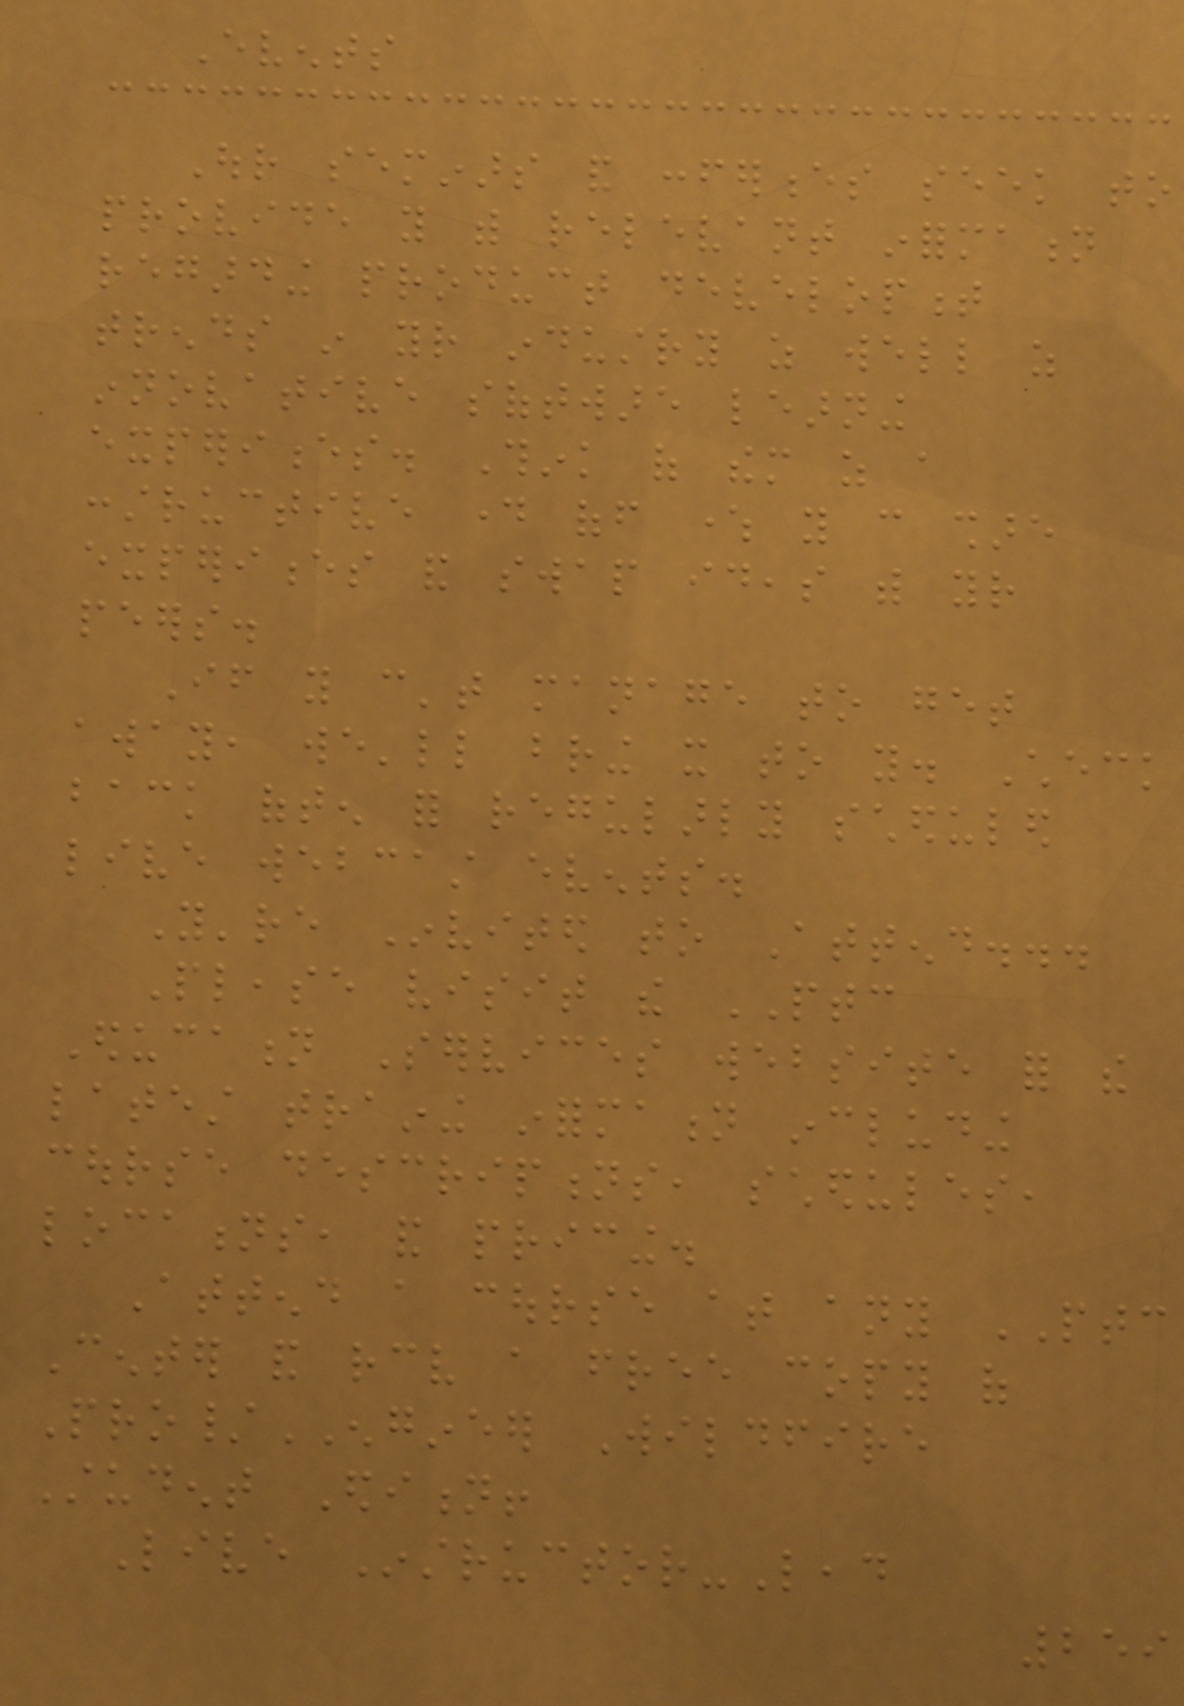Events
Our seminars and conferences seek to
provide you with relevant information
regarding product development
trends in your industry as well as
innovative software learning
experiences. Think of them as a
constructive day off where you can share
experiences and swap ideas with your
peers.
If you can't manage to get
away, we'll bring it to you. Check
back often for regularly scheduled
live webcast events.
You're Invited to Attend...
Please visit the PTC
Education Services website for the
latest training information including
course descriptions, schedules,
locations, and pricing.
Attend a course at any PTC
Center and receive a free copy of
Pro/ENGINEER Wildfire
Student Edition!
Live Instructor-Lead
259
